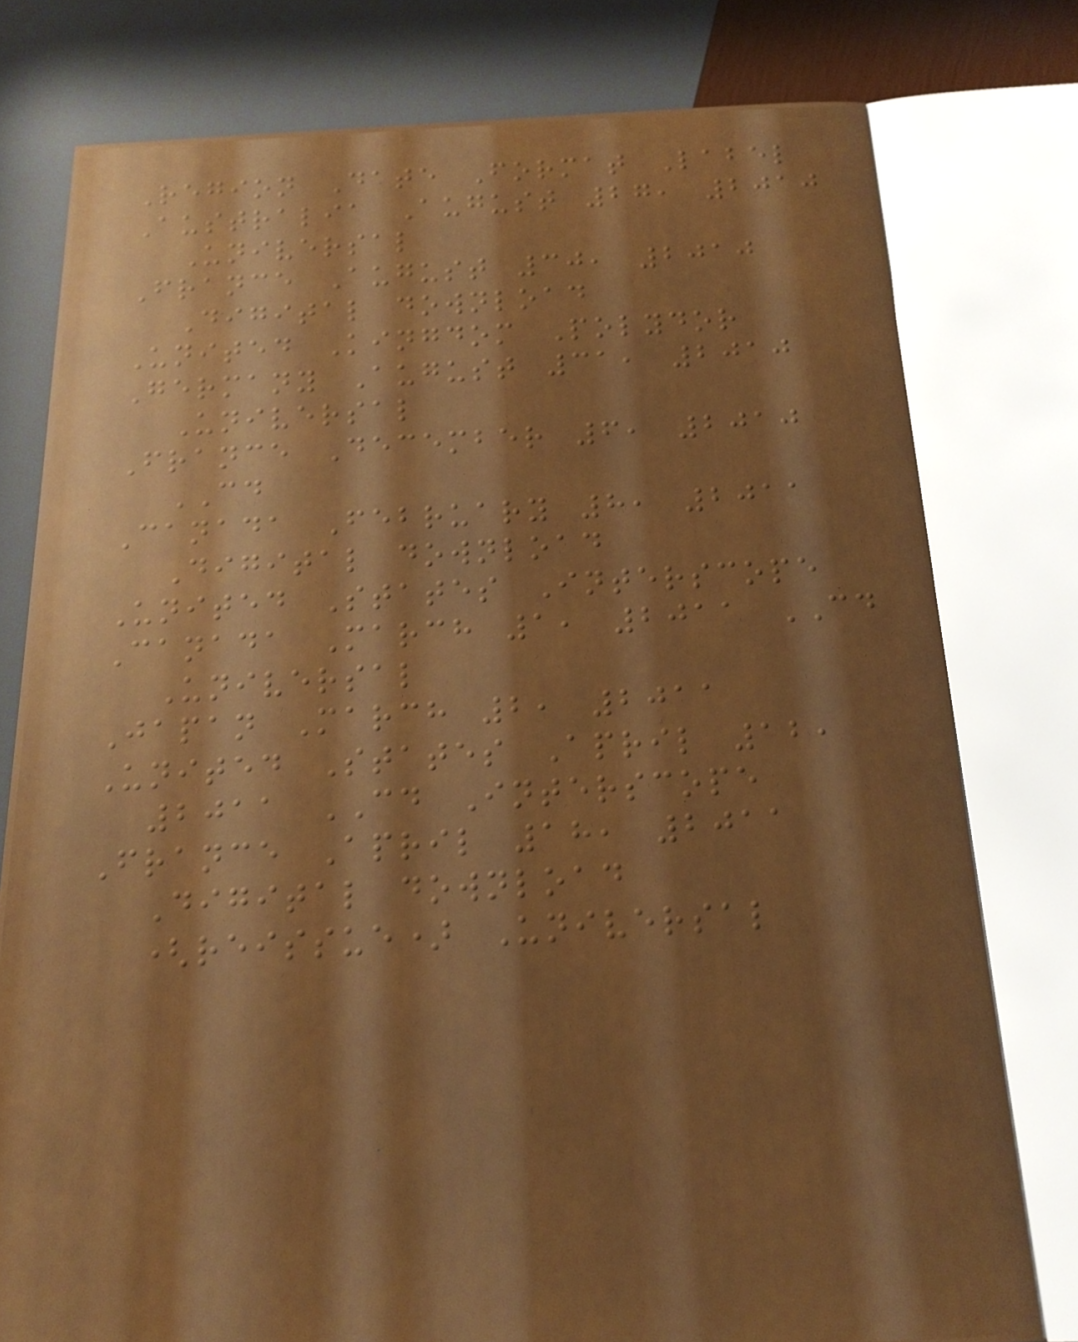Region Date Format Label
Australia August 27, 2010
Universal
France August 30, 2010
Digital download
United Kingdom Polydor
Germany August 31, 2010
Universal
France December 6, 2010
CD
Canada February 8, 2011
Digital download
United States Interscope
Canada March 1, 2011 CD
Universal
Japan March 2, 2011
United States April 12,
2011 CD Interscope
France April 18, 2011
Digital download
(reissue) Universal
